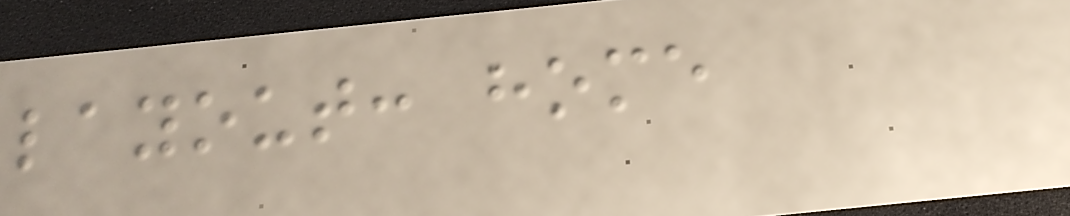layout: home
